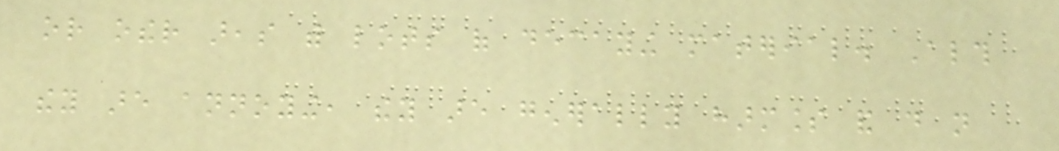or other areas with lots of decaying material. Although
they are annoying, they are generally harmless and do not
